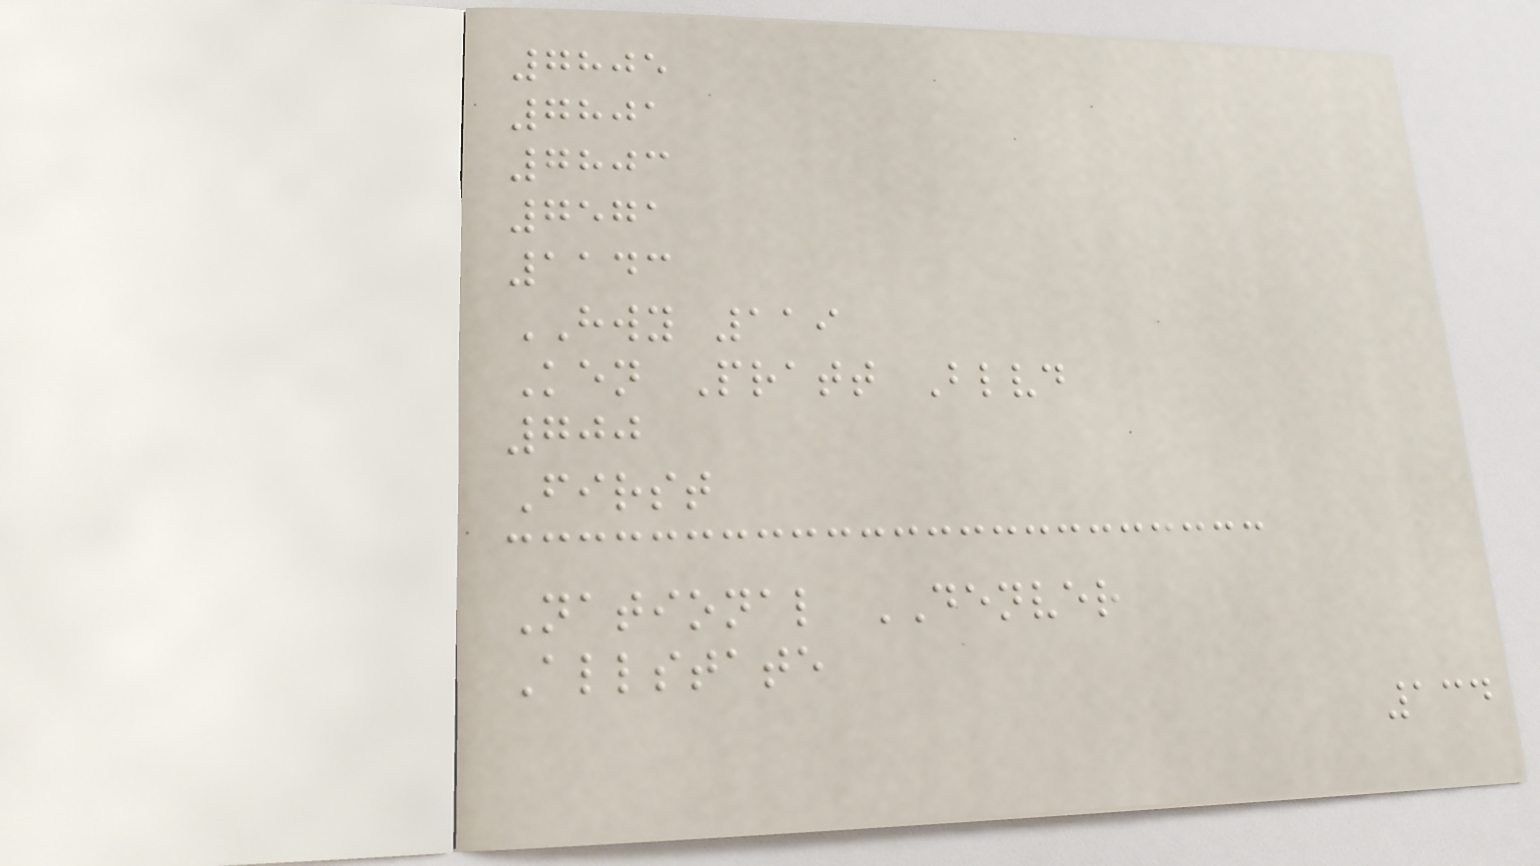7805
7801
7803
7571
1143
HWY 119
Ken Pratt Blvd
700
First
National DENVER
Allstate
134
